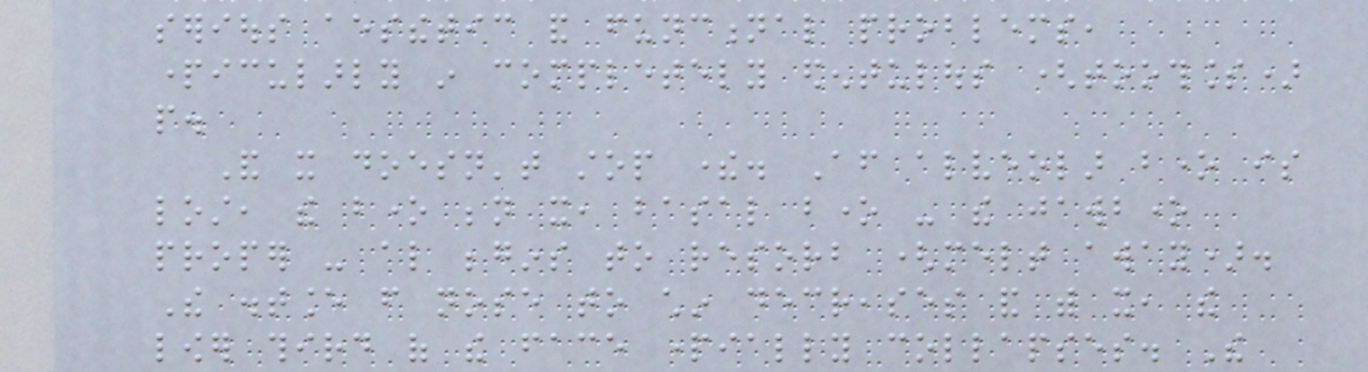serious aesthetic and functional problems,
particularly in completely edentulous (toothless)
people.
And it doesn't stop there. After alveolar bone is
lost, the bone beneath it, basal bone - the jawbone
proper - also begins to resorb (melt away).
The distance from nose to chin decreases and with it, the
lower third of the face partially collapses. The
